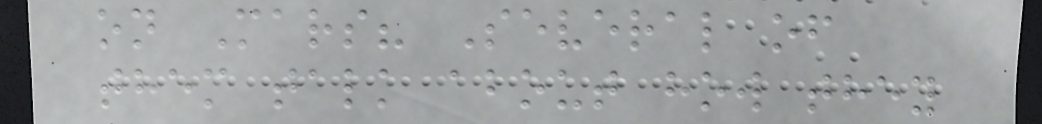on Mars? Several of
them talk about how they
